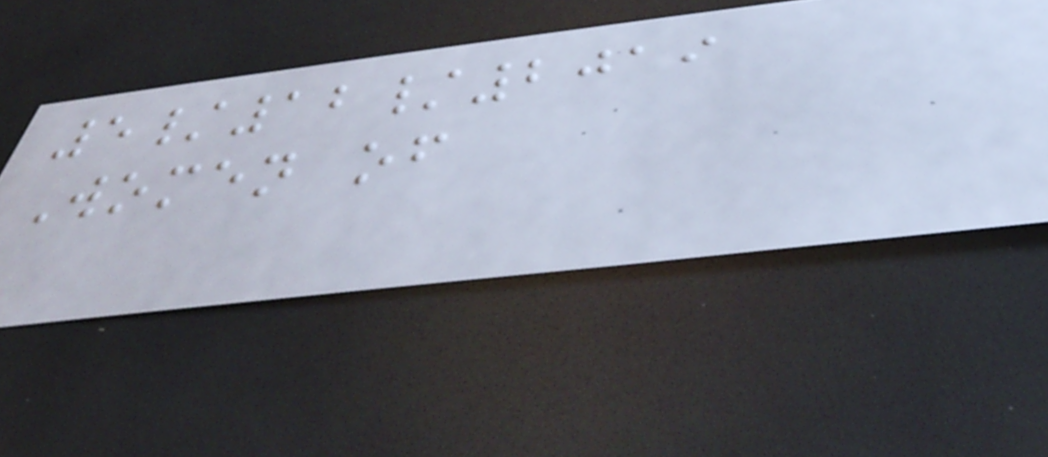5/12/2019
Women of
